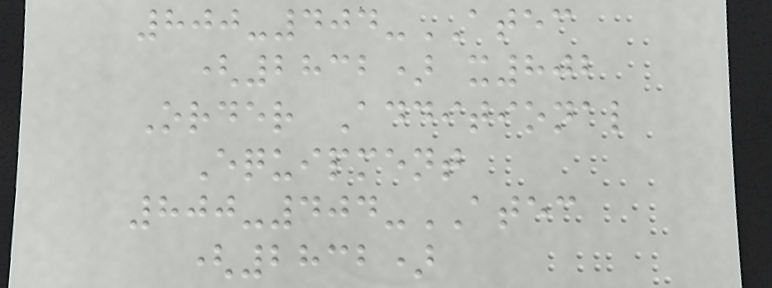800-404-ATEC
(2832) x802
Order Additional
Equipment
800-404-ATEC
(2832)
